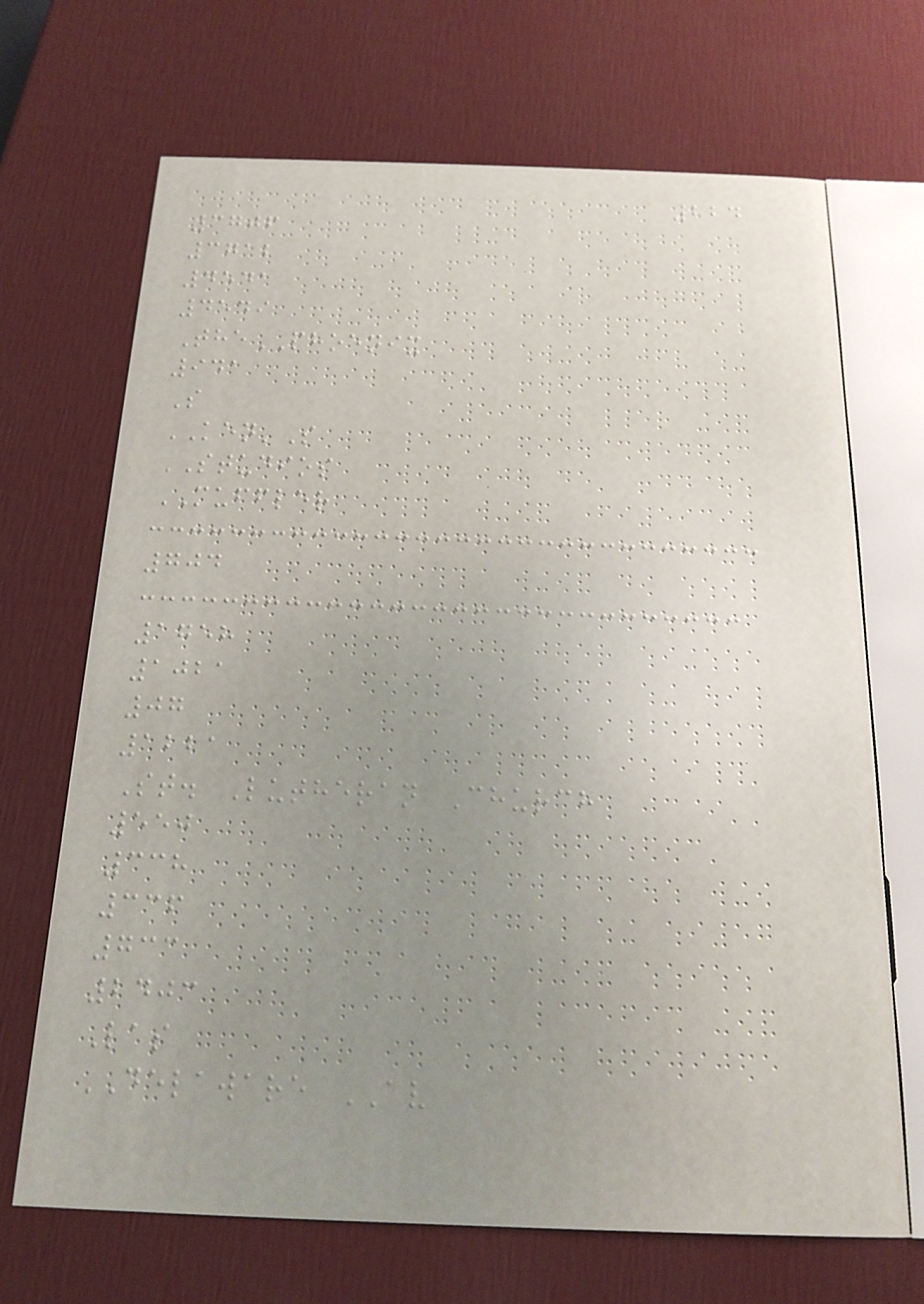224
3706
3712
4541
4549
ThePHOENIX
941
S
KEN'S
STUDIOS
MUFFLER
704
1758
1021
07
1221
St. Lutheran Church
550
338
336
733
2403
Las
DELAWARE AV
